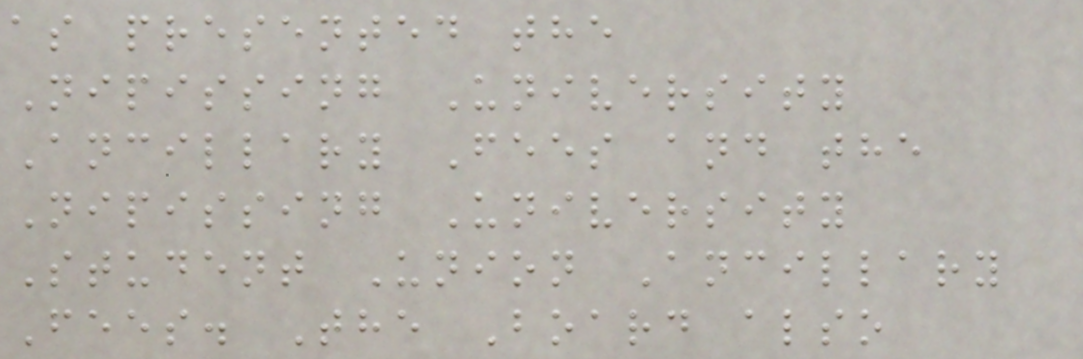as presented the
Nipissing University
Ancillary Fees and the
Nipissing University
Student Union Ancillary
Fees. The Board also
